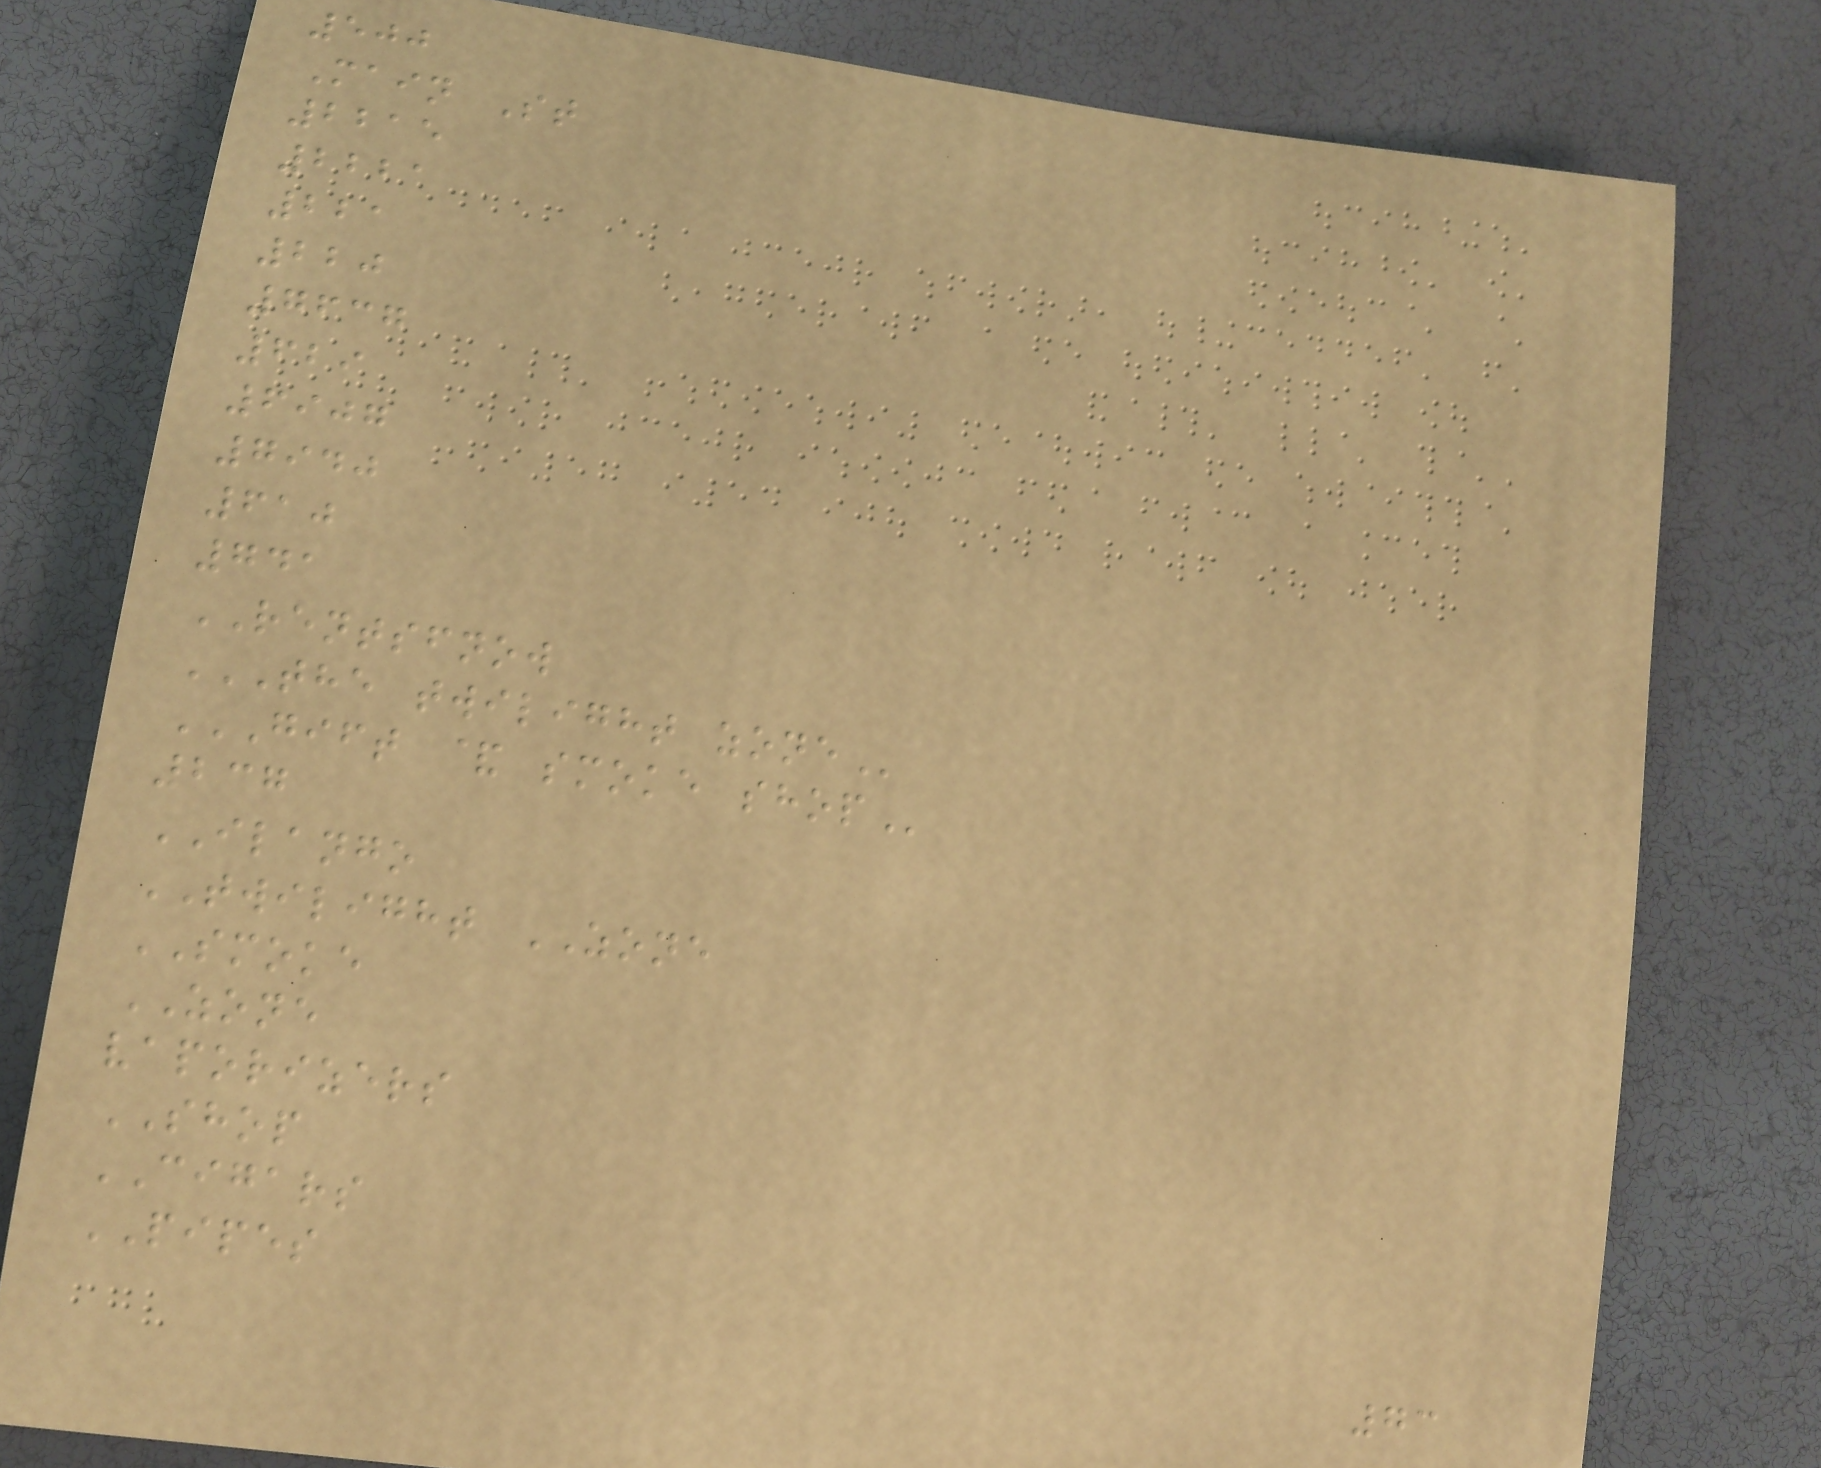500
Main St
2215
2221
221
220
7637
629
6907
7940
610
741
RENTSFNOW
THE TWILIGHT ZONE
GIFT & SMOKE SHOP
237
ILANGO
TWILIGHT ZONE
SMOKE
ZONE
vaporizers
SHOP
CIGARS
PIPES
73
